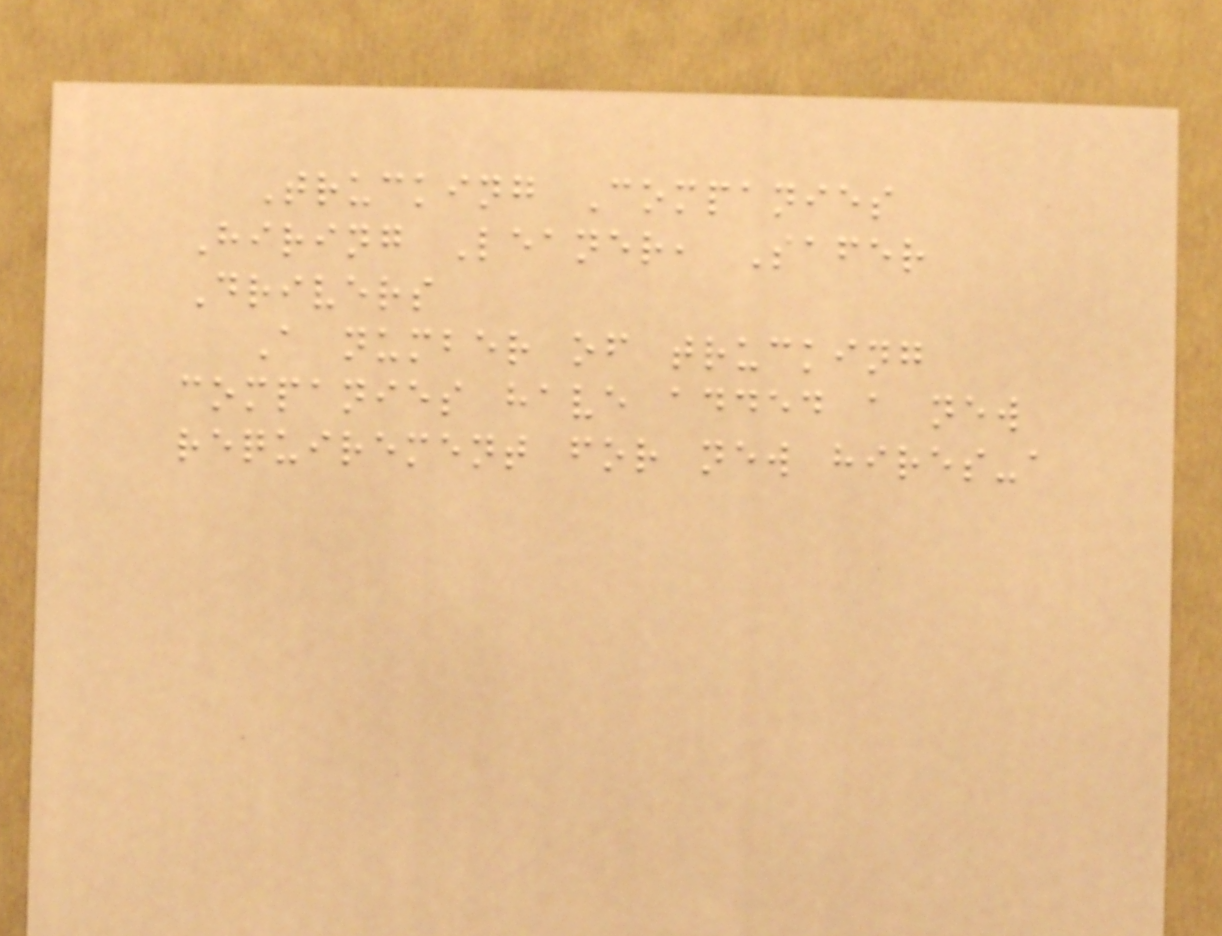Trucking Companies
Hiring Leaner, Safer
Drivers
A number of trucking
companies have added a new
requirement for new hires-a
